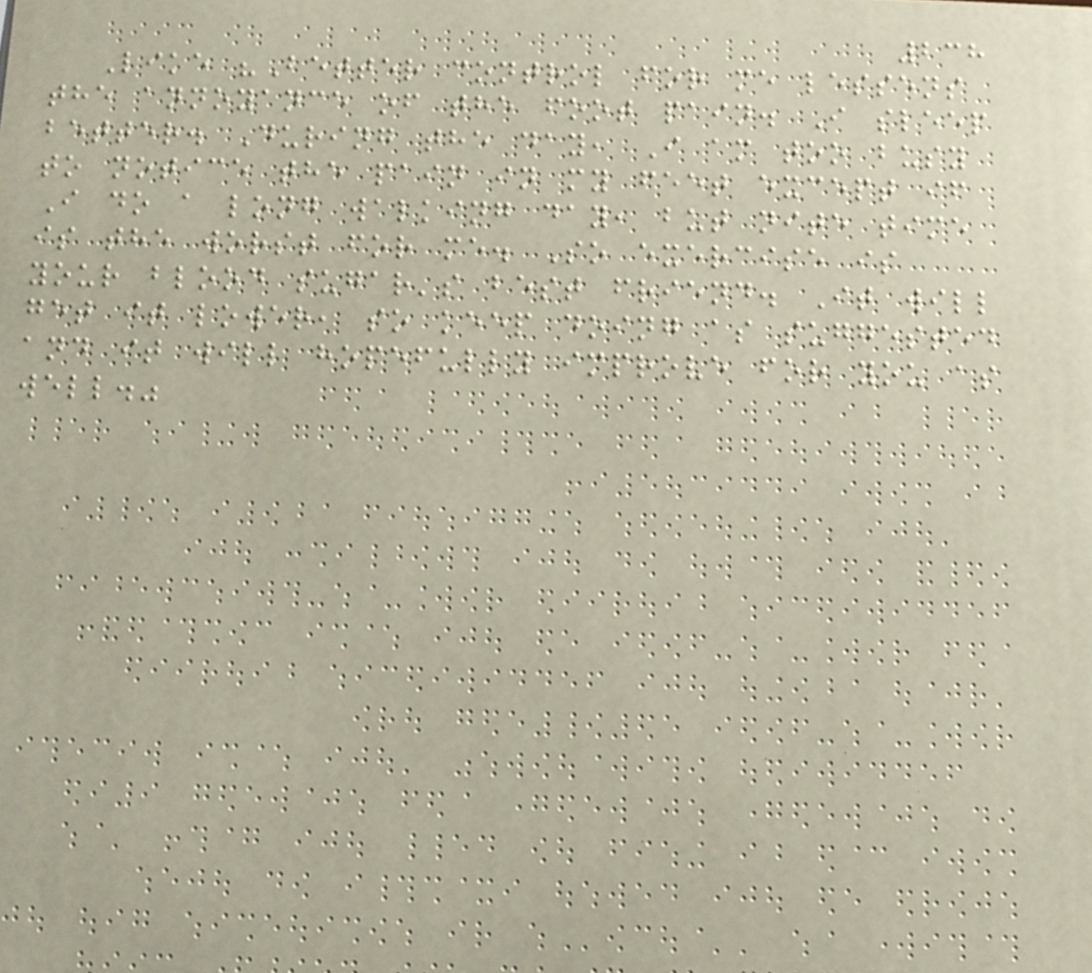238
Like "Better control for me lessens
the annoyance of the foot pain. I sleep
better. During the day, I am too busy
to notice the pain in my feet except if
I do a long walking day, but nite time
is the worst for me. So exercise is
your blood sugar's best friend. It will
get it lower, so keep doing as suggested
and it will hopefully improve for you as
well."
